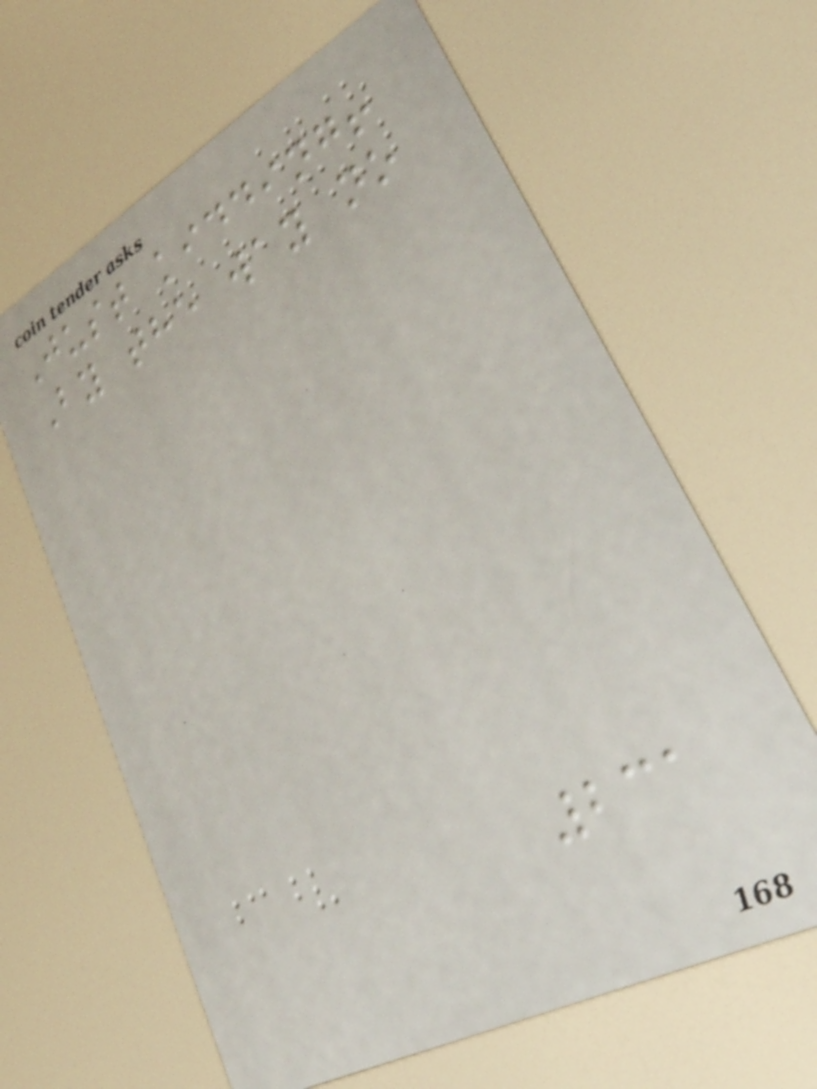Just kidding!
By the way no
231
